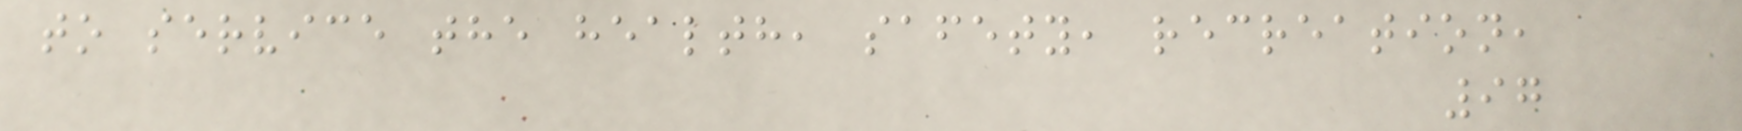to service the health, safety, recreation,
97
